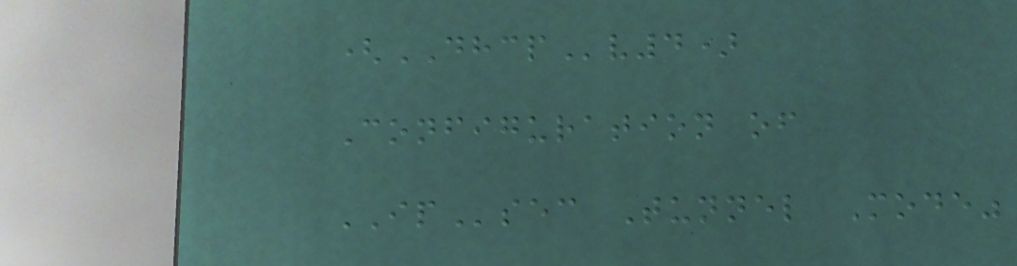(DHCPv4)
Configuration of
IPsec Tunnel Mode"
